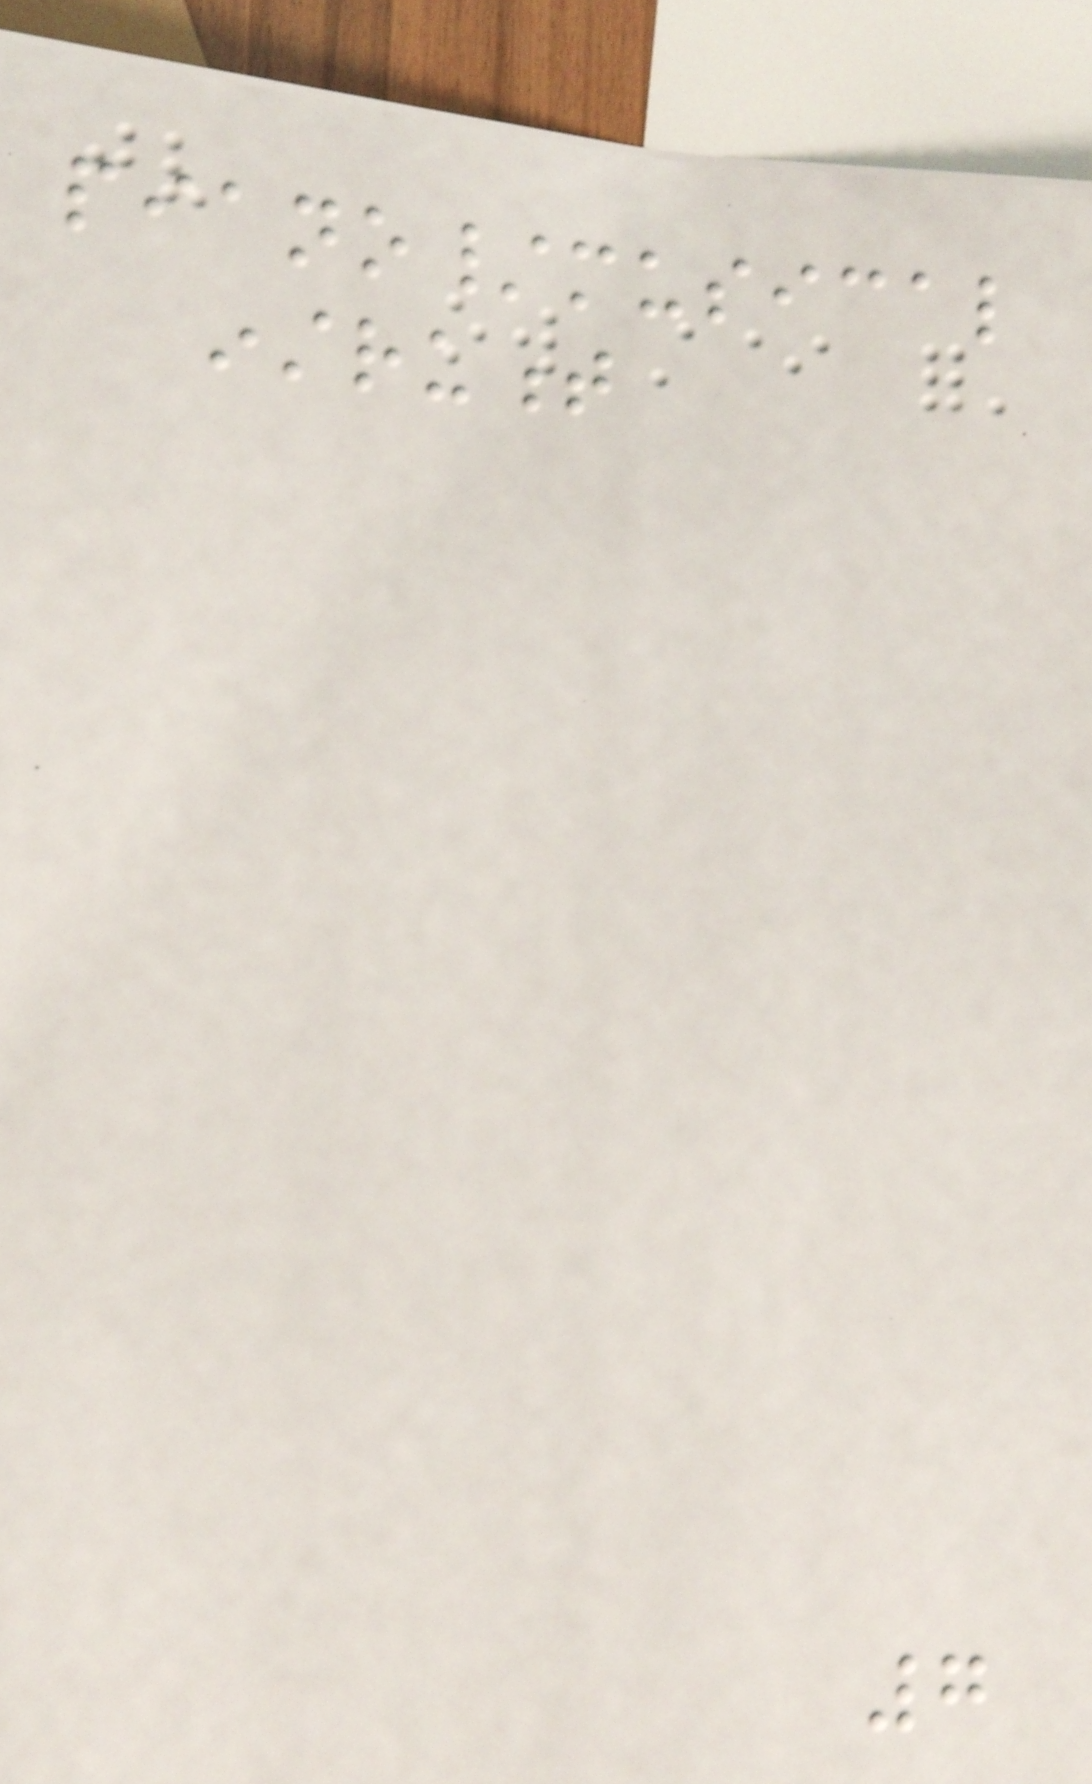piano/musical
instrument
7
